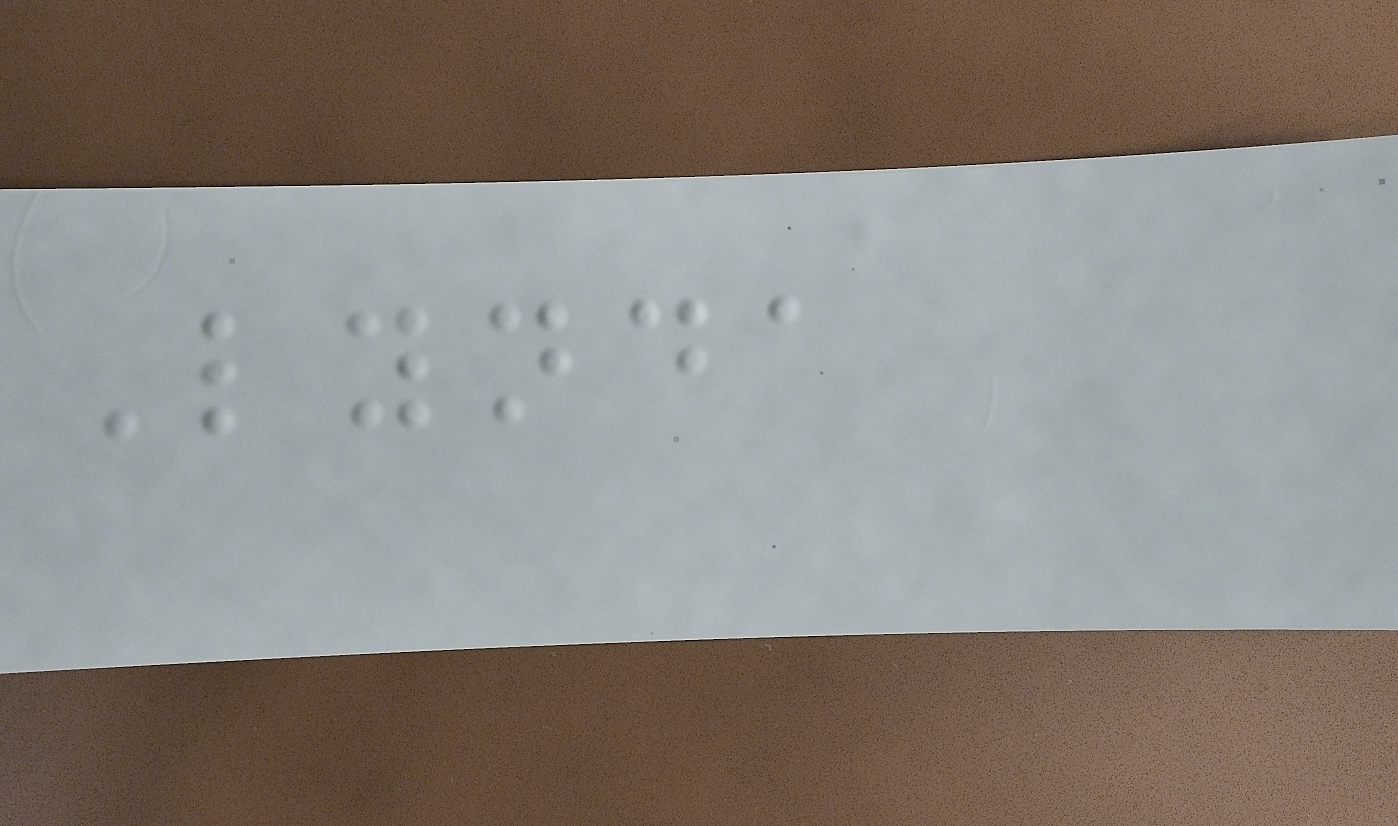Lynda
